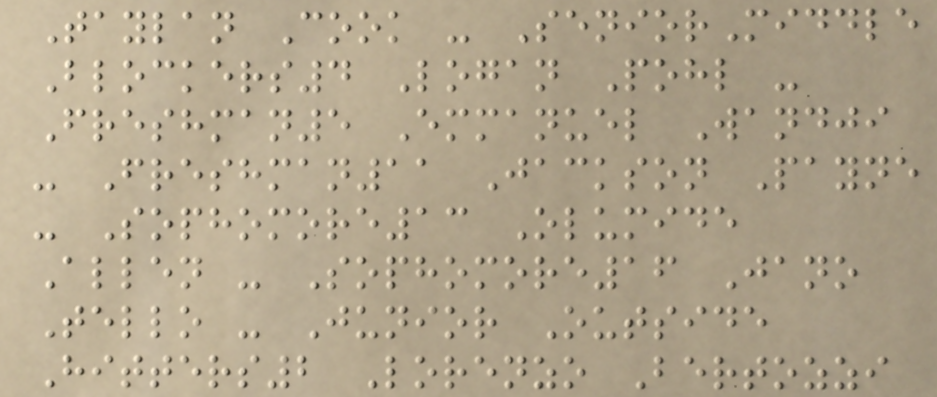Taylan Cook - SeniorMiddle
Blockers4 Logan Pohl -
Freshman5 Emmanuel Wandji
- Freshman11 Jackson Payne
- Sophomore13 Olumide
Allen - Sophomore16 Jano
Tello - Junior Outside
Hitters2 Lorenzo Bertozzi
